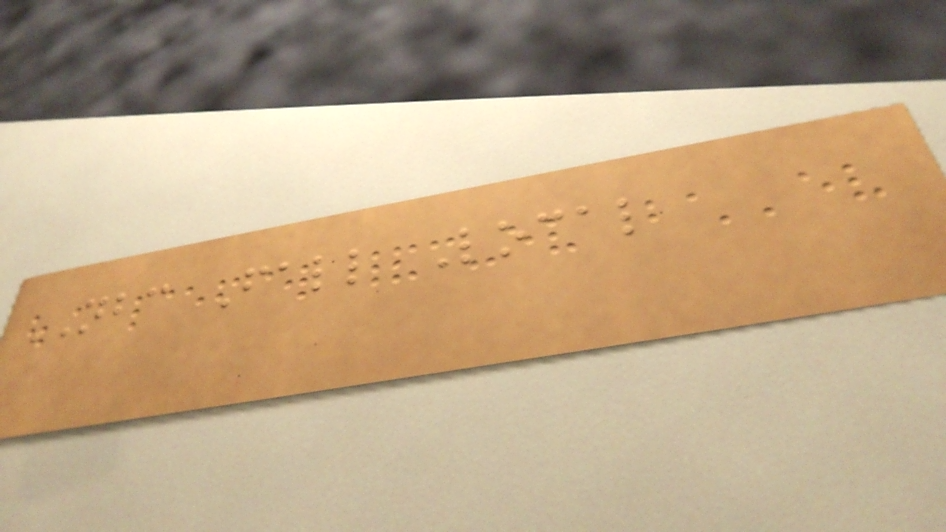NBC Fall Local
